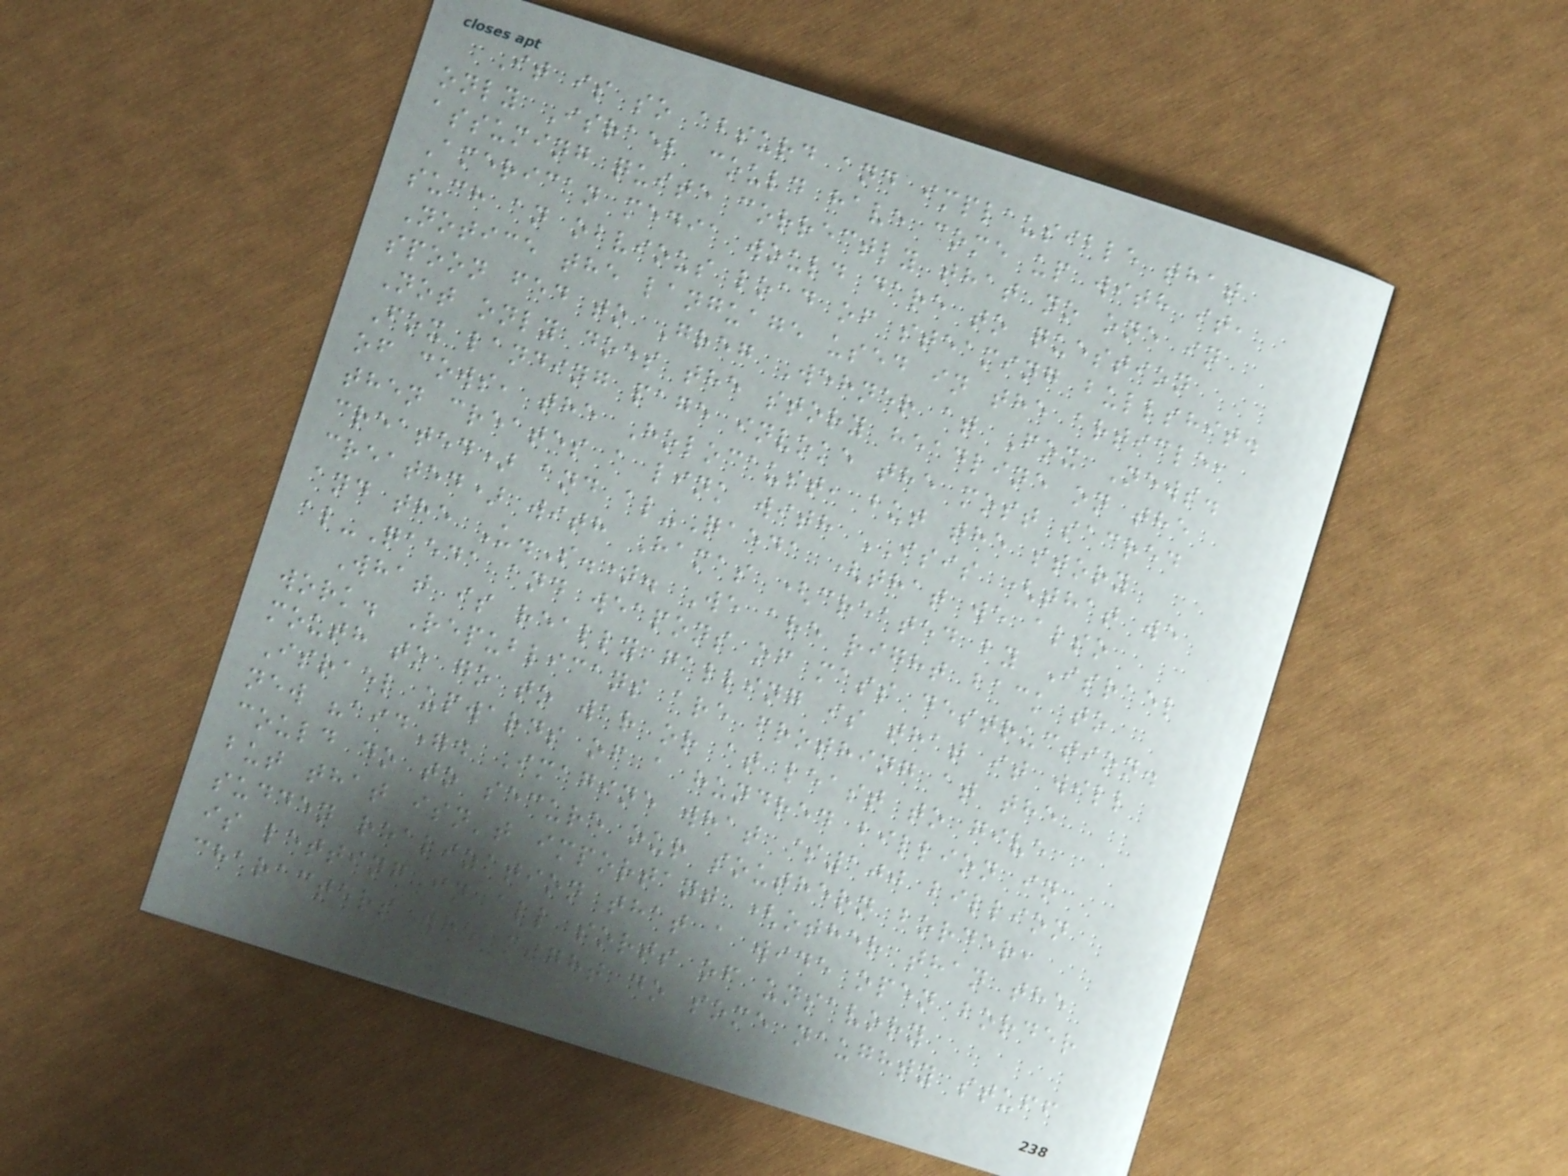It is so absurd and implausible that
only Israel could have come up with it,
assuming quite correctly that no one in
American media would dare to question
such an obvious load of steaming bullshit.
Notice the language used in the article,
spoon fed to Greg Wehner at Fox News.
Not only does the story headline on the
Fox landing page invoke the most sacred
of cows, the Holocaust, but the story
then creates a link with ISIS (that we
created) and al-Qaeda (that we also
created) with Hamas (created by Israel
and the U.S.). We are right back to
al-Qaeda and weapons of mass destruction.
What is really galling is that it will
work. Republicans are frothing at the
mouth to go to war or at least to give
Israel upwards of a hundred billion in
new "aid". Imagine what $100 billion
could do to secure our southern border,
but that isn't important (other than the
sudden realization that a wide open border
is letting in all sorts of unsavory
characters who might do some naughty stuff
